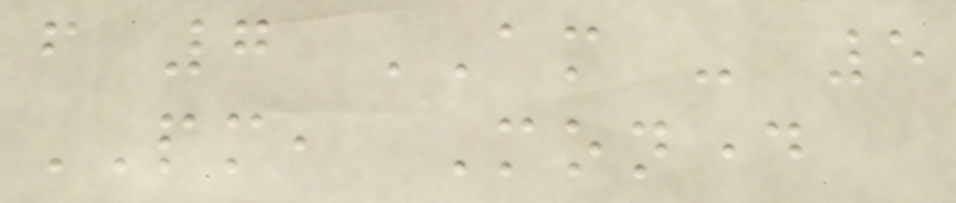from 7 AM - 5
PM, Monday
